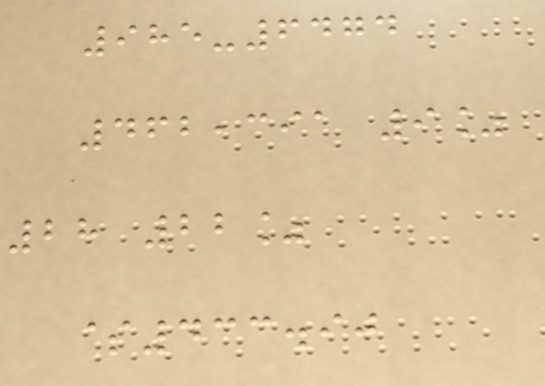985-6474
462,391 9%
28 22%
$433.90
